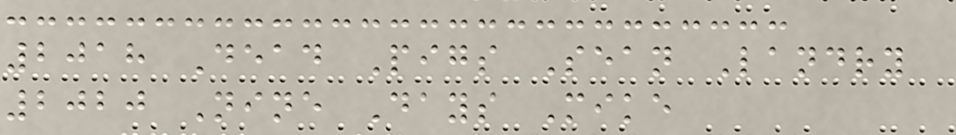2018 Dead Pigs Sean Landry
2020 Nine Days Mike
